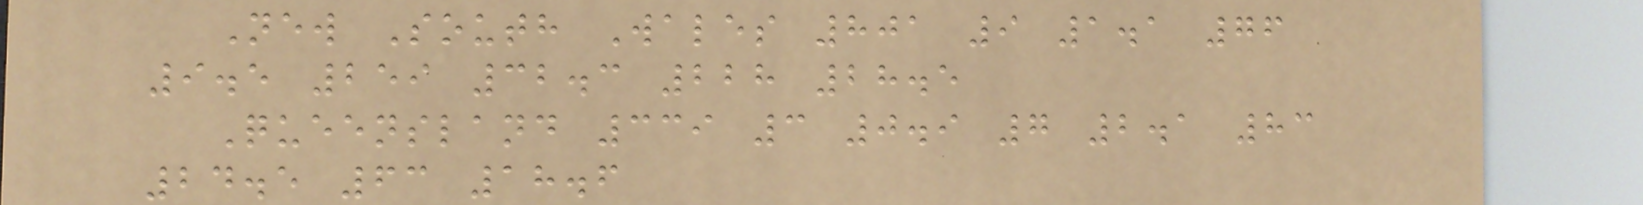New South Wales 801 9 1.1 76
9.5 259 32.3 228 28.5
Queensland 339 3 0.9 7 2.1 83
24.5 63 18.6
